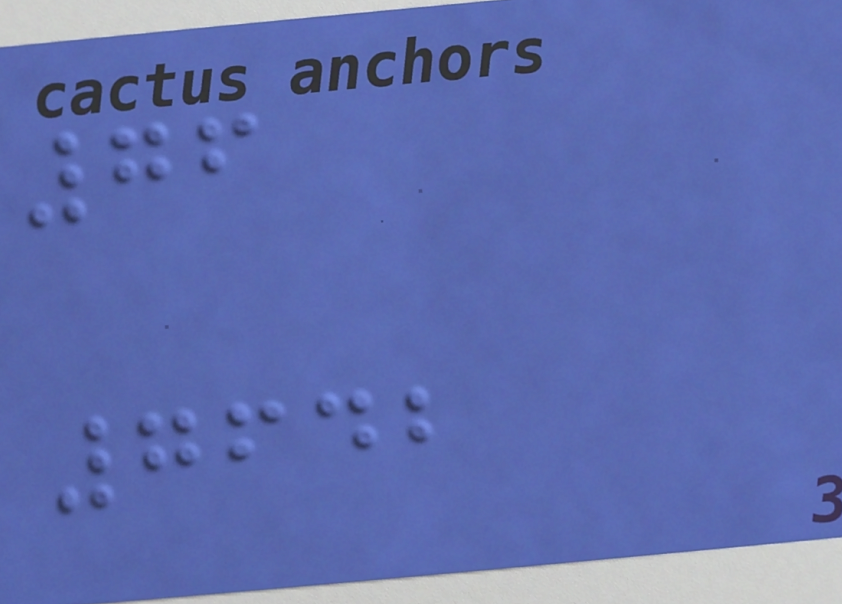76
7642
